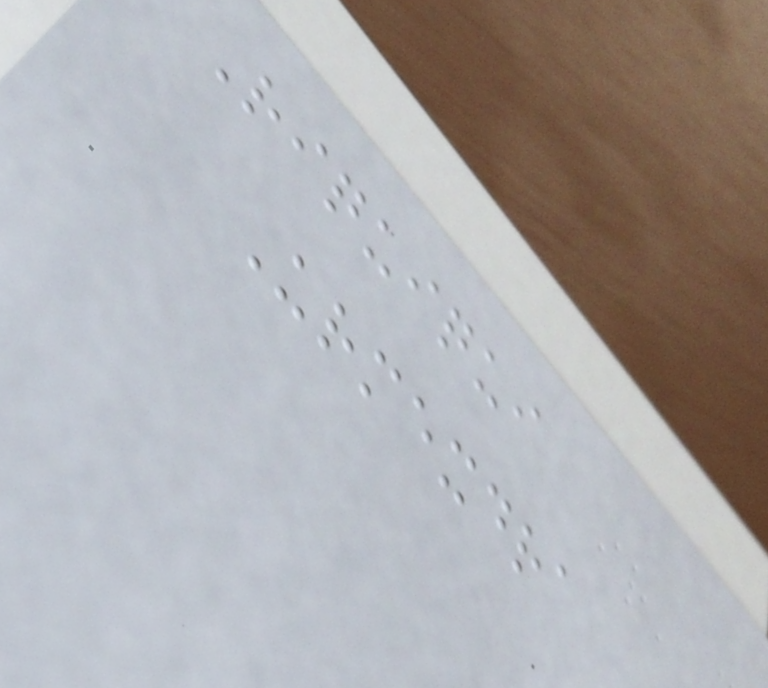Riquiqui
Urmexdra
